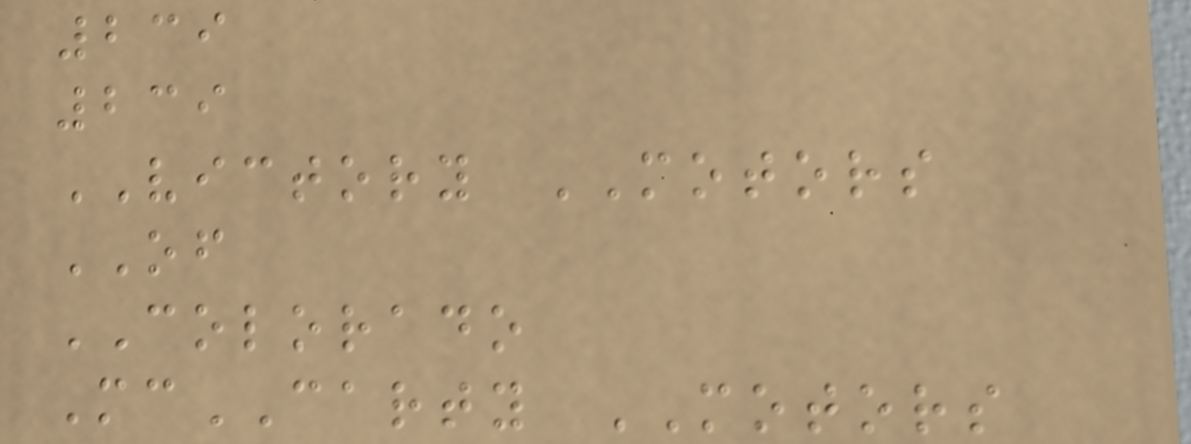239
239
VICTORY MOTORS
OF
COLORADO
McCARTY MOTORS
